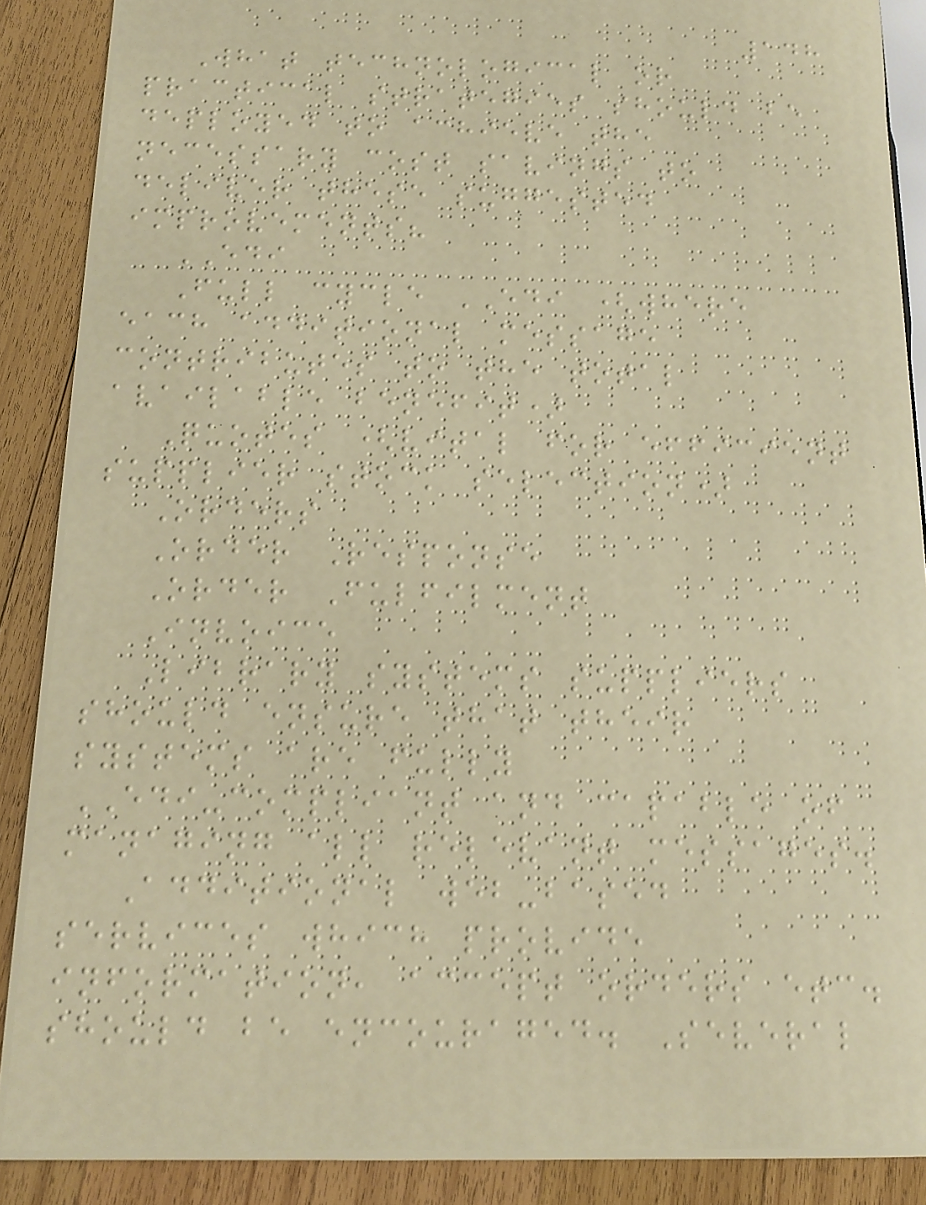148
What technological or
practical strategies should be
deployed to achieve the
necessary cost savings to
deliver these suggested
improvements?
EDI
Full cycle EDI (where
each additional message
contributes to the total
available benefit)
Quotes (vital for efficient
supplier stock selection)
Orders
Order Response
Order Fulfilment
Invoice
Library systems suppliers
should ensure that their
systems are fully
EDI-compliant and capable of
managing all relevant messages.
Additional web-based
services which provide
information, accept orders etc.
should be encouraged. Several
